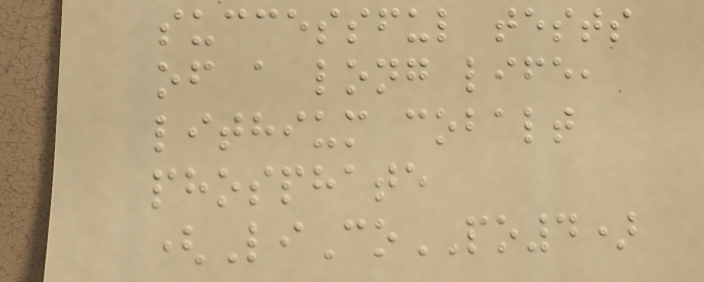successful tests
of a long life,
lithium cobalt
phosphate
(LiCoPO4)
